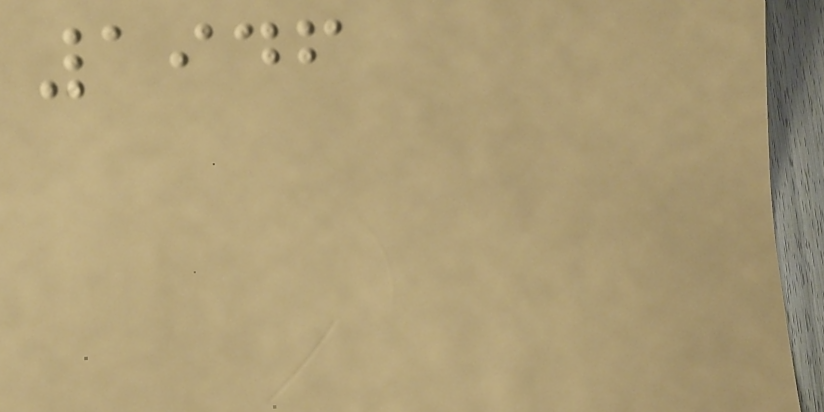1946
